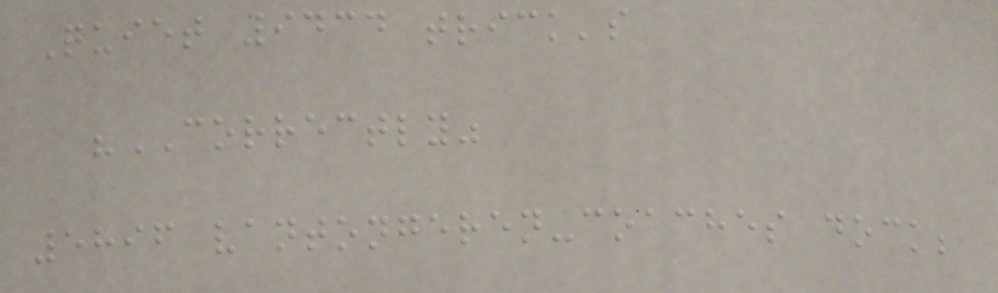Quiet 9434 trick's
"CORRECTLY"
5896 vantongeren-coaches dock;
